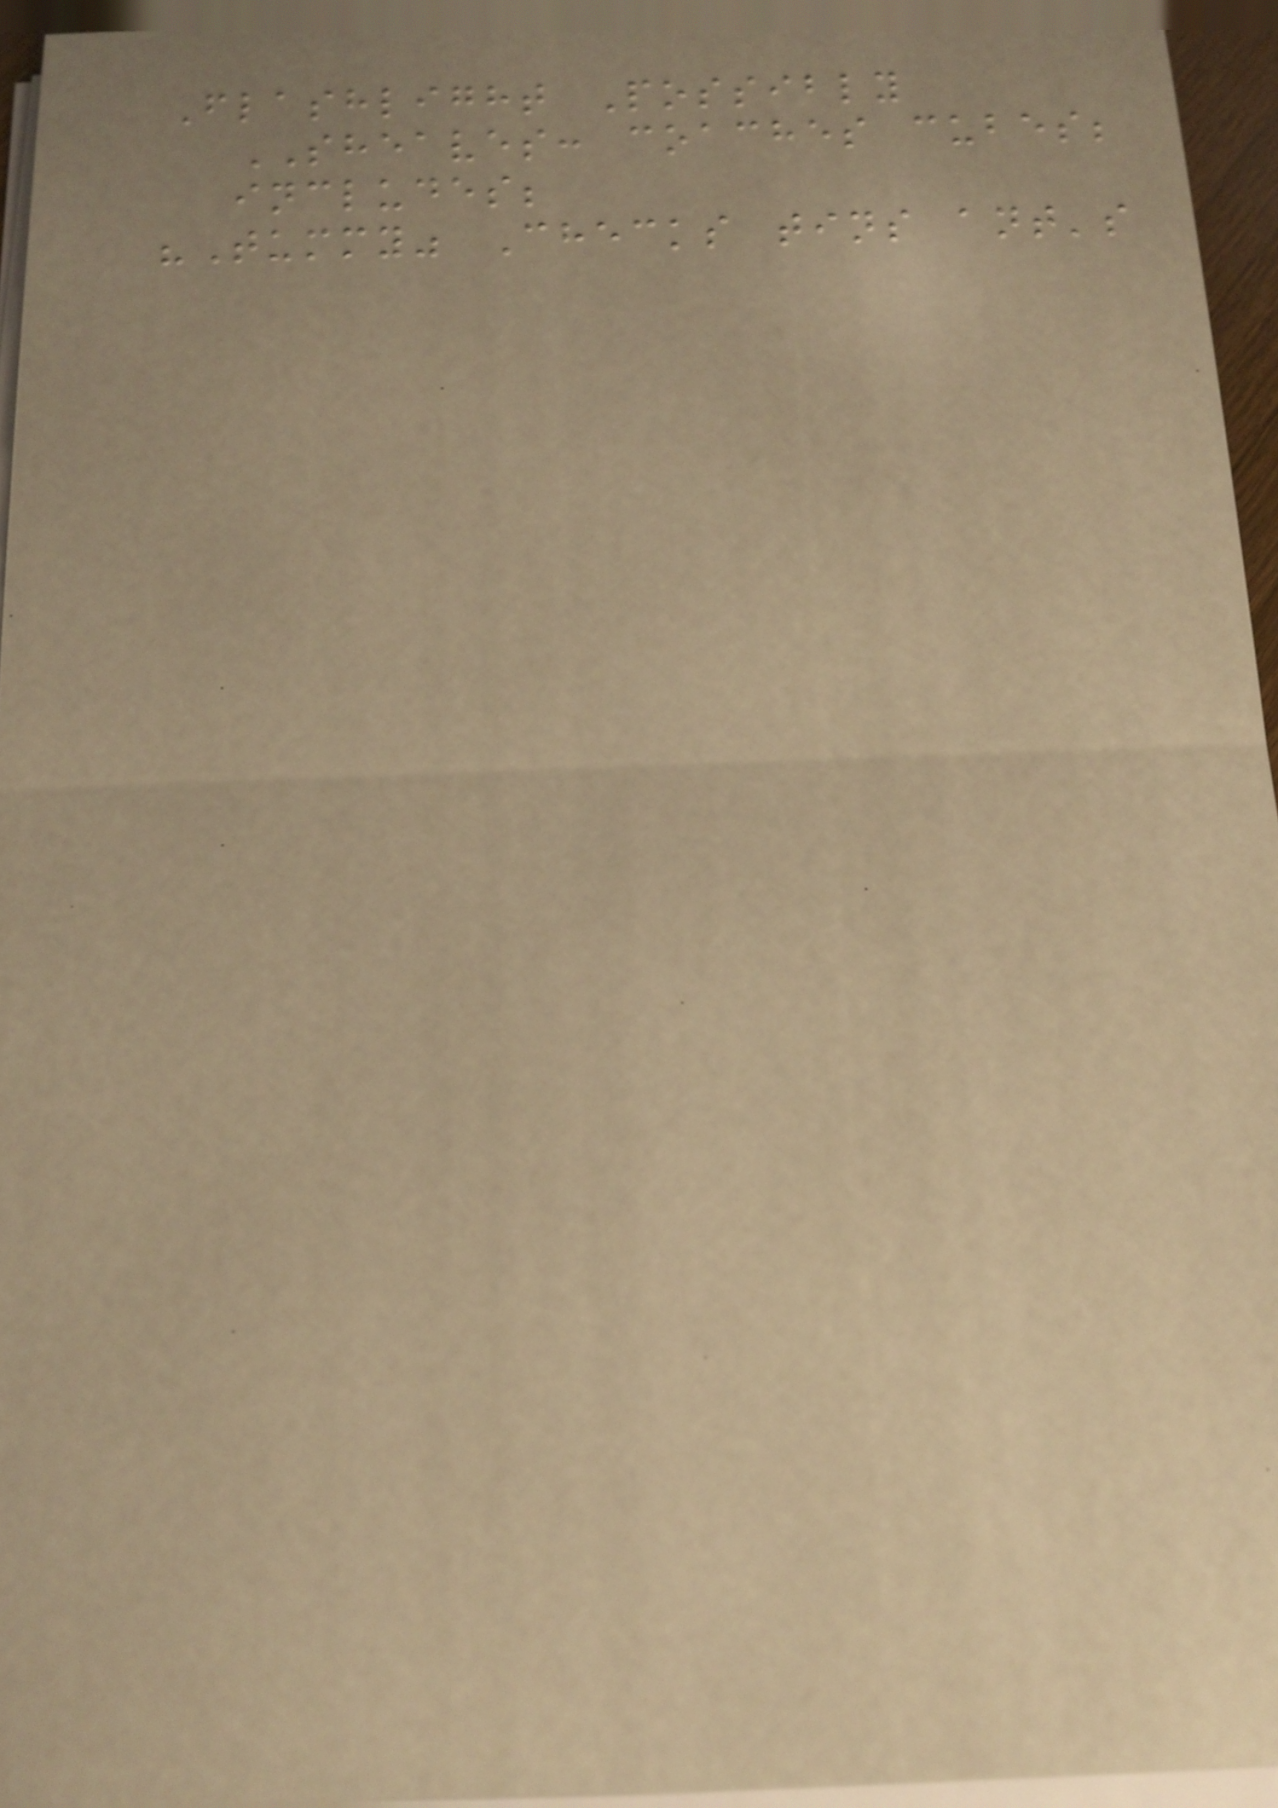Flashlight Possibly
SHEAVES: coaches cubes;
includes;
"Tummy" Checks tins ant's
